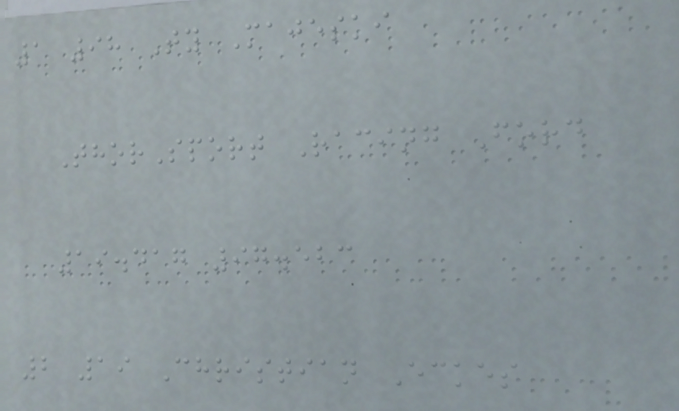1 98 Ty Majeski
ThorSport Racing Ford
19.417 97.523
2 19 Christian Eckes
